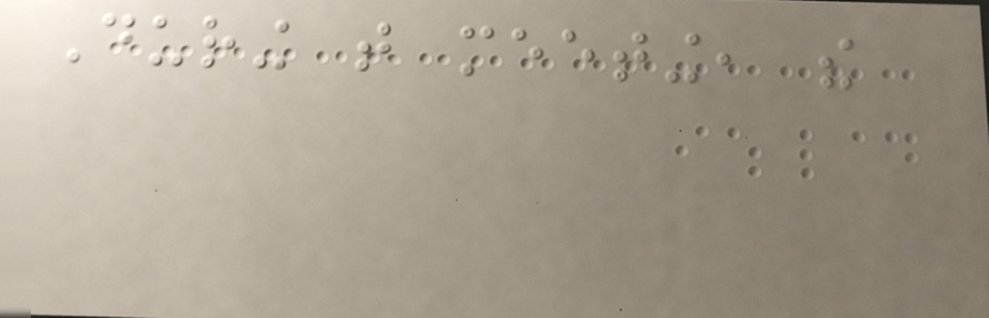During that meeting, the
